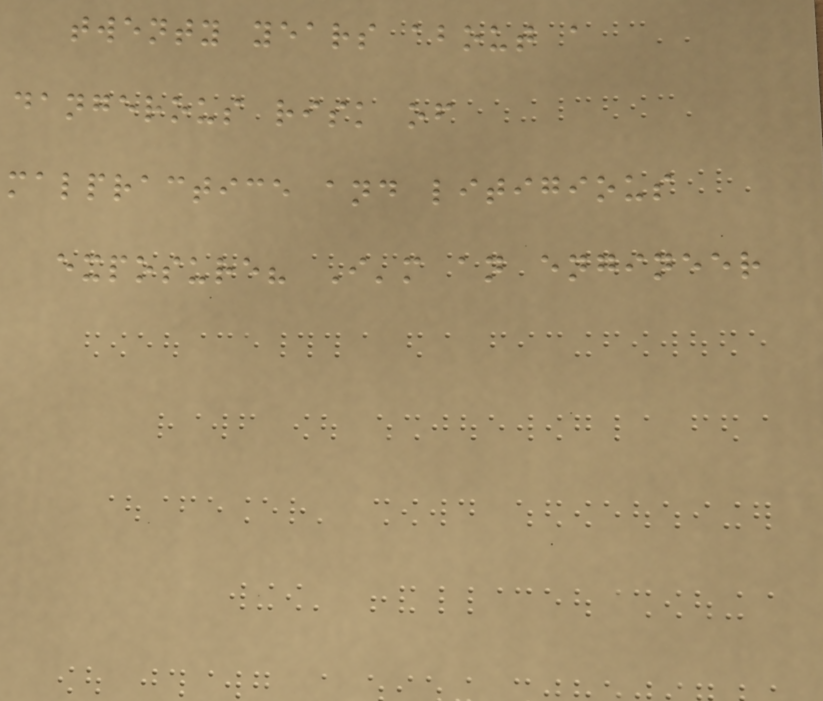twenty years about a
dangerous risk of
malpractice and litigious
exposure? I'm an engineer
